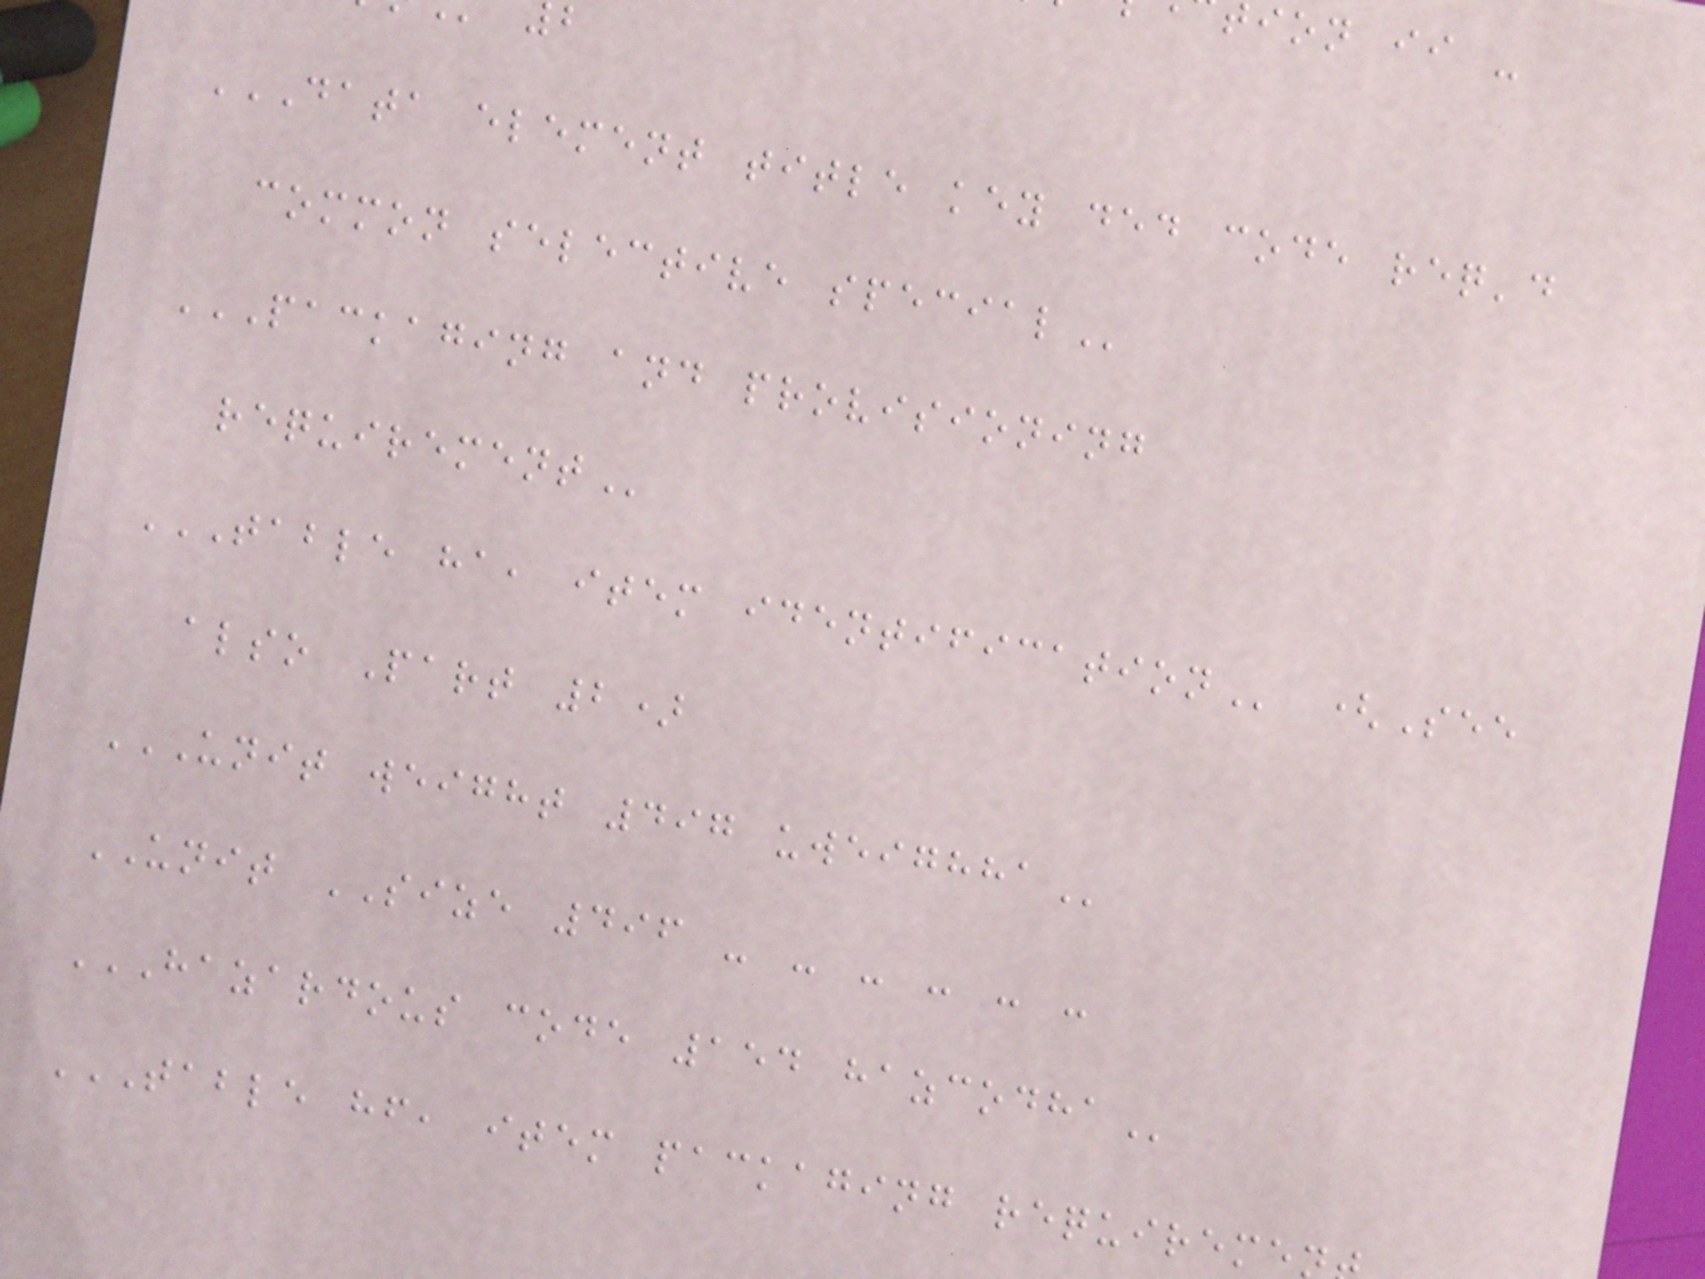DATA ELEMENT TITLE KEY DED CODE REQ'D
common selective
PACKAGING AND PROVISIONING
TABLE HA, ITEM IDENTIFICATION (See
also Part 2)
UNIT WEIGHT 497 UWEIGHHA
UNIT SIZE 496 - - - - - -
HAZARDOUS CODE 154 HAZCODHA
